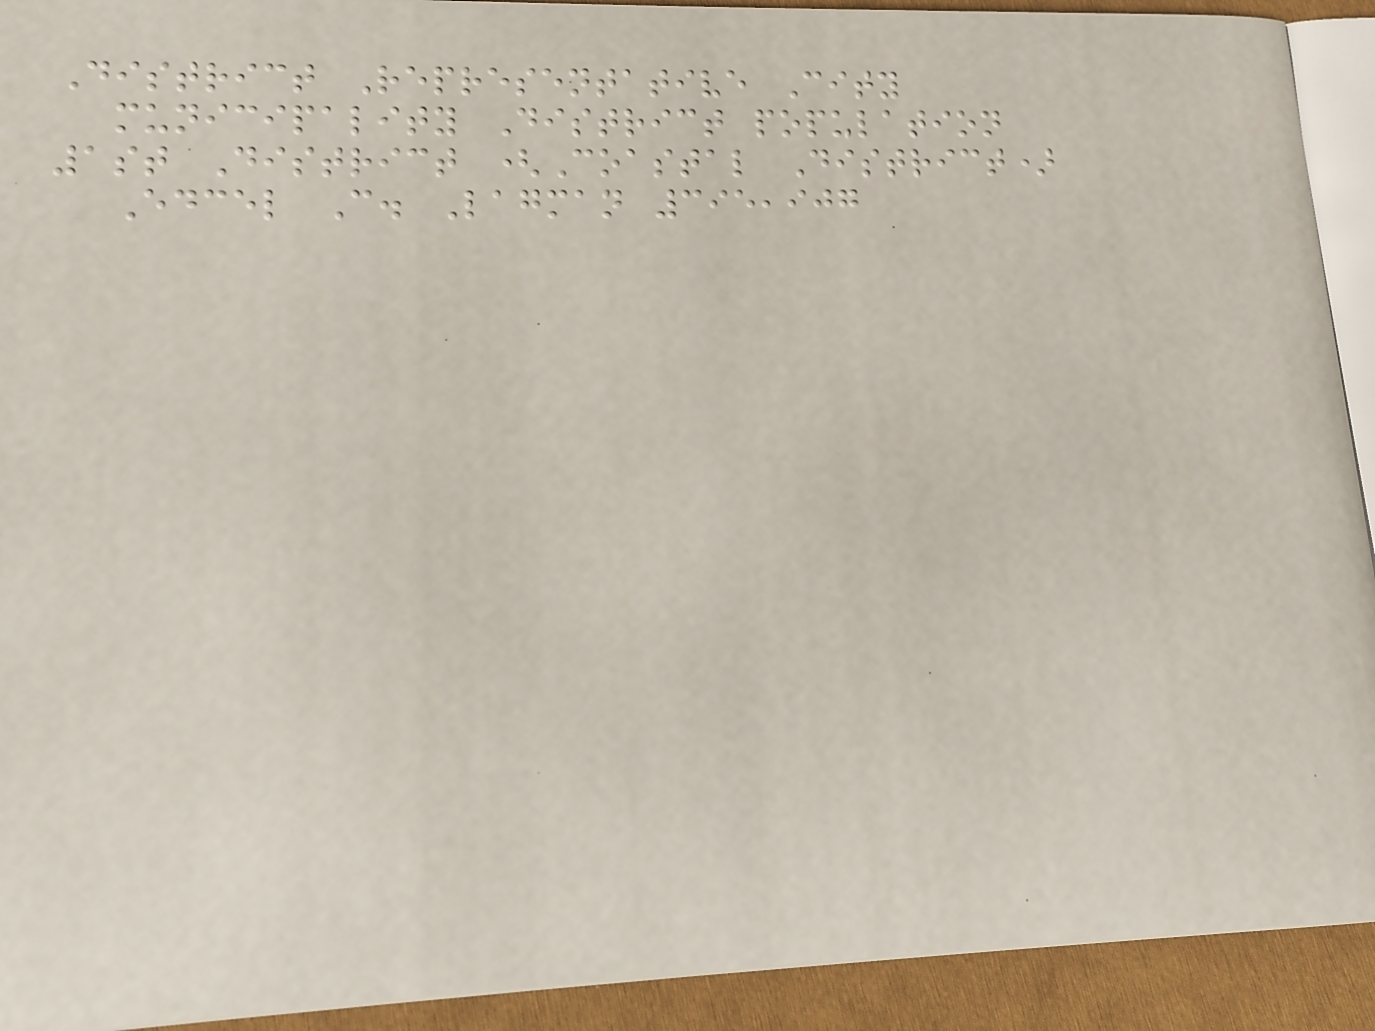District Representative City
municipality District population
1st District (Coastal District)
Edcel C. Lagman 395,907
